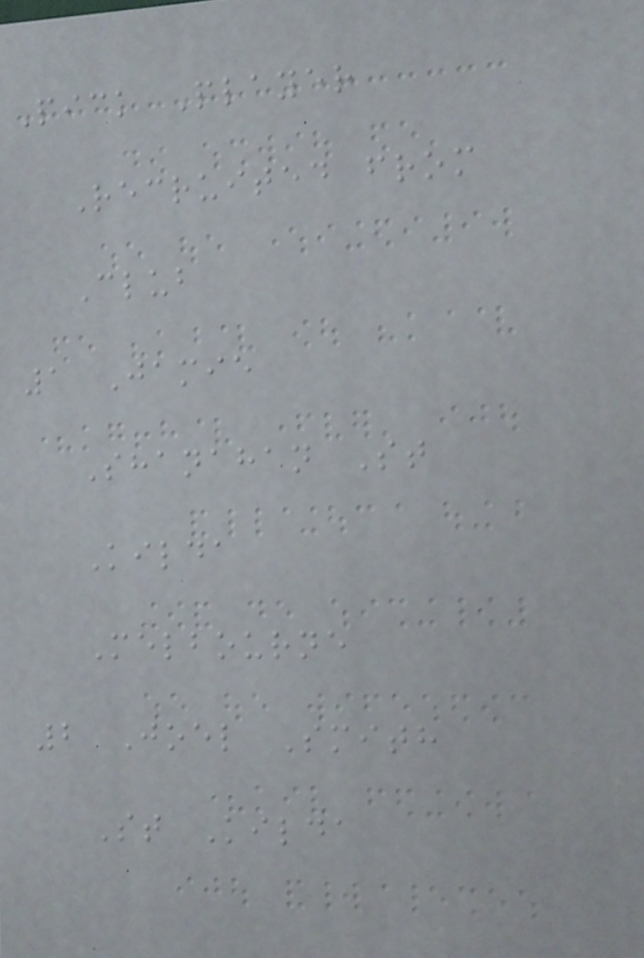Pick Player
Recruited from
Club
1 Jamie
Shanahan St
Kilda
Melbourne
2 Joel Smith
St Kilda
